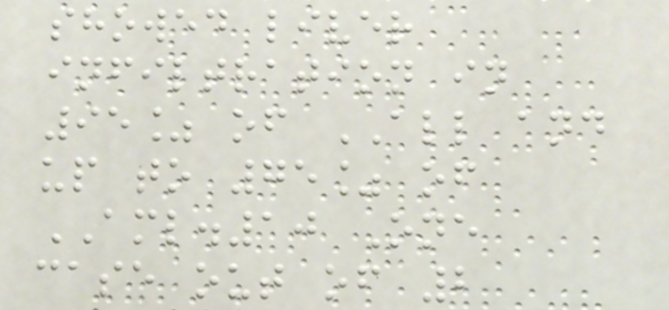showed liver
infiltration in
95% of ALL and
up to 75% of
AML.10 One
case out of 2
